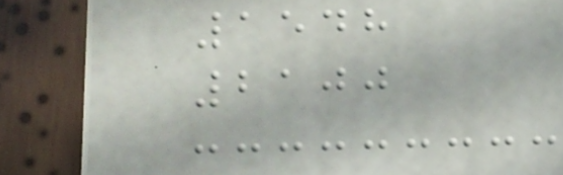1548
2100
